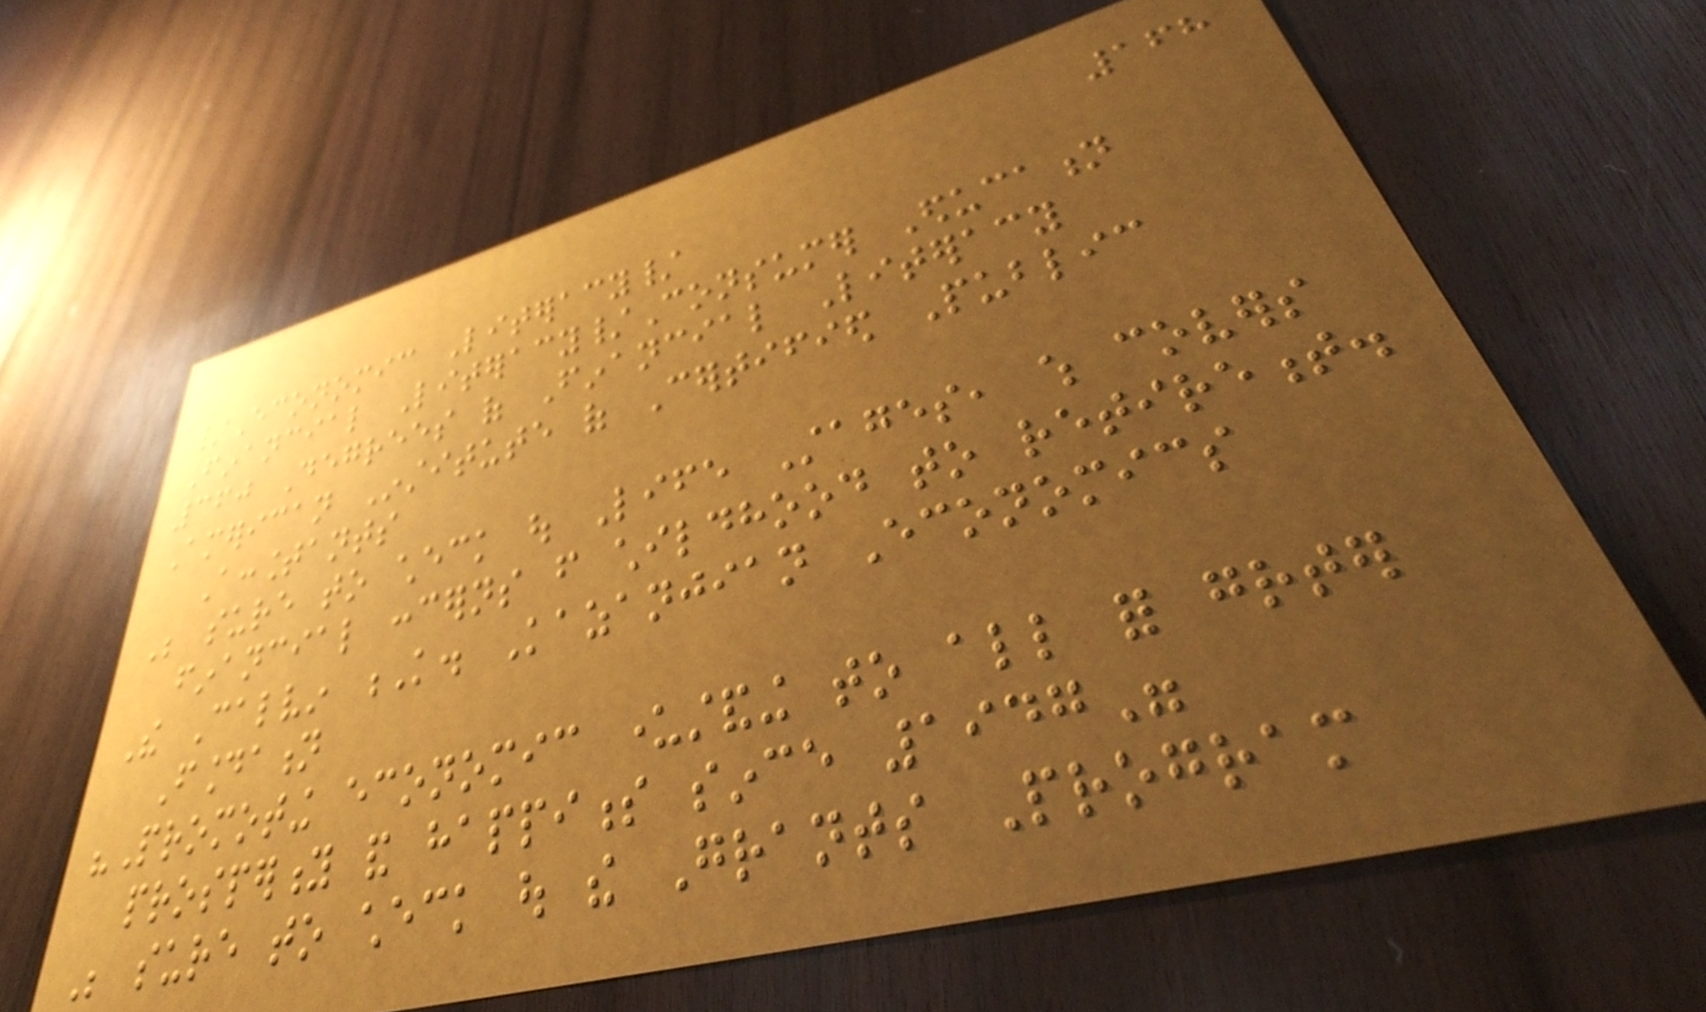168
/Economic Literacy/
Financial Literacy/Consumer Education
360 Degrees of Financial Literacy
American Institute of Certified Public
Accountants
Be sure to check out Life Stages, which covers
financial concerns from childhood to retirement.
The Calvin K. Kazanjian Economics
Foundation
"Promoting economic understanding to all for greater
prosperity and happiness since 1947"
Be sure to check out the Grants Program
